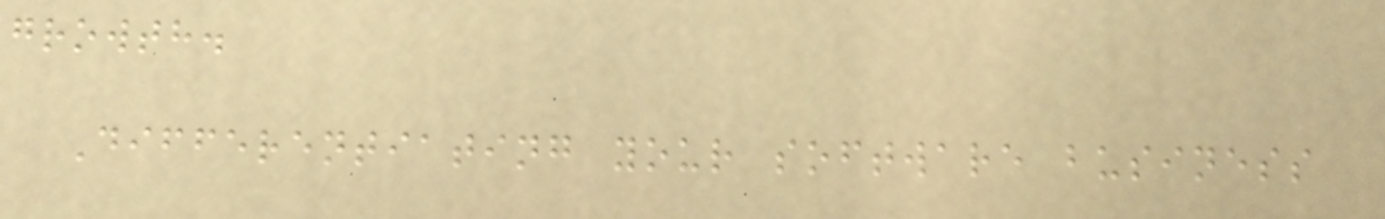growth.
Differentiating your software business
